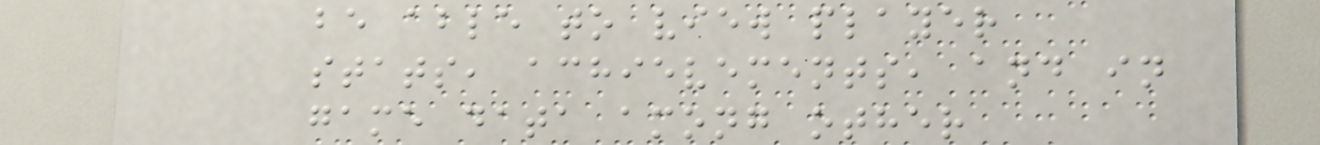be able to view player
stats, achievements, and in
game data among other
